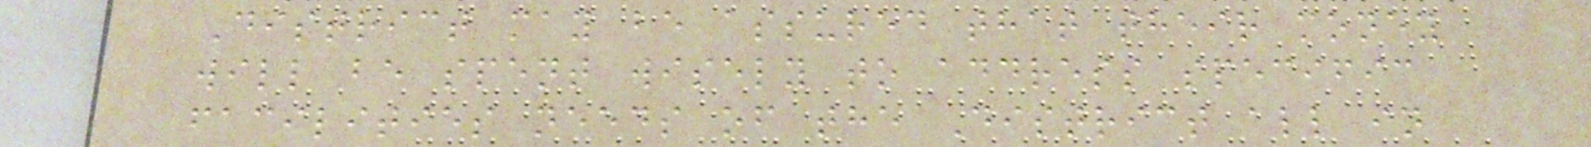District may be assured that their money
will be spent wisely to address specific
facilities needs of the District all in
